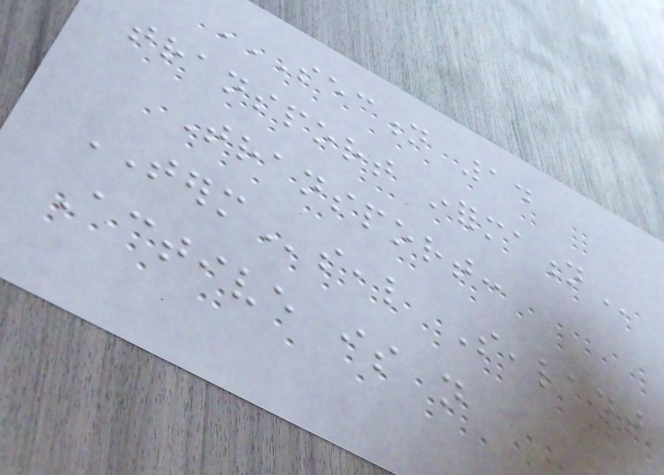SECTION 14
TRANSPORT INFORMATION
Transport:
TERMseal Sealant
Active is not
